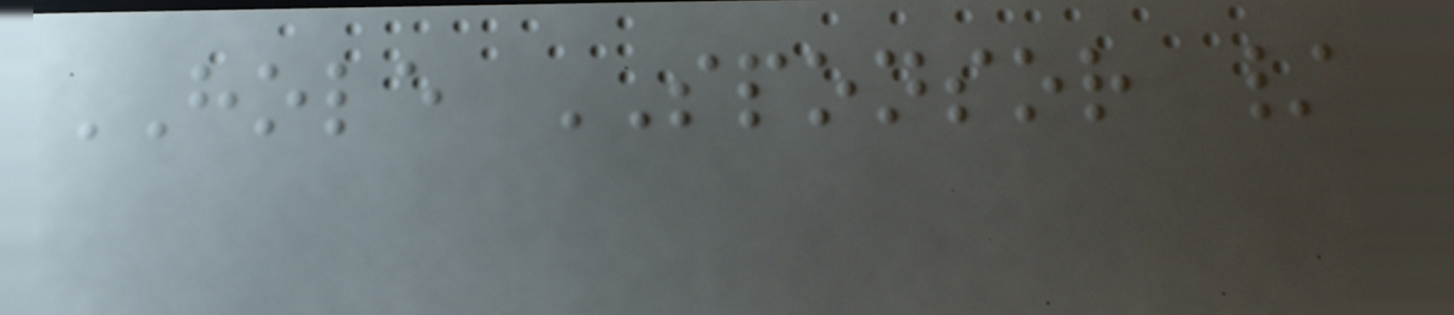HOLE SPONSOR /
